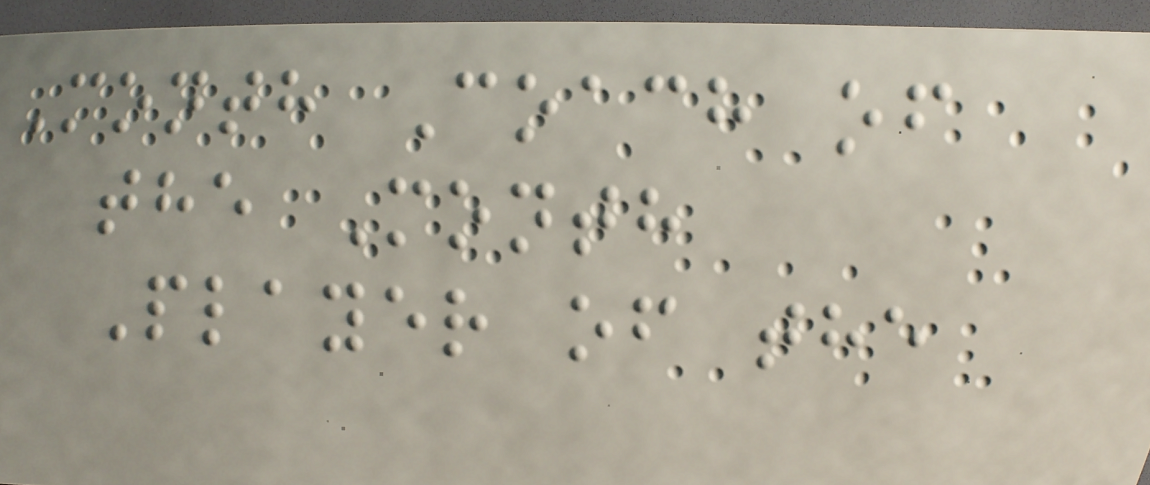Month Coach of
the Month
Player of the
